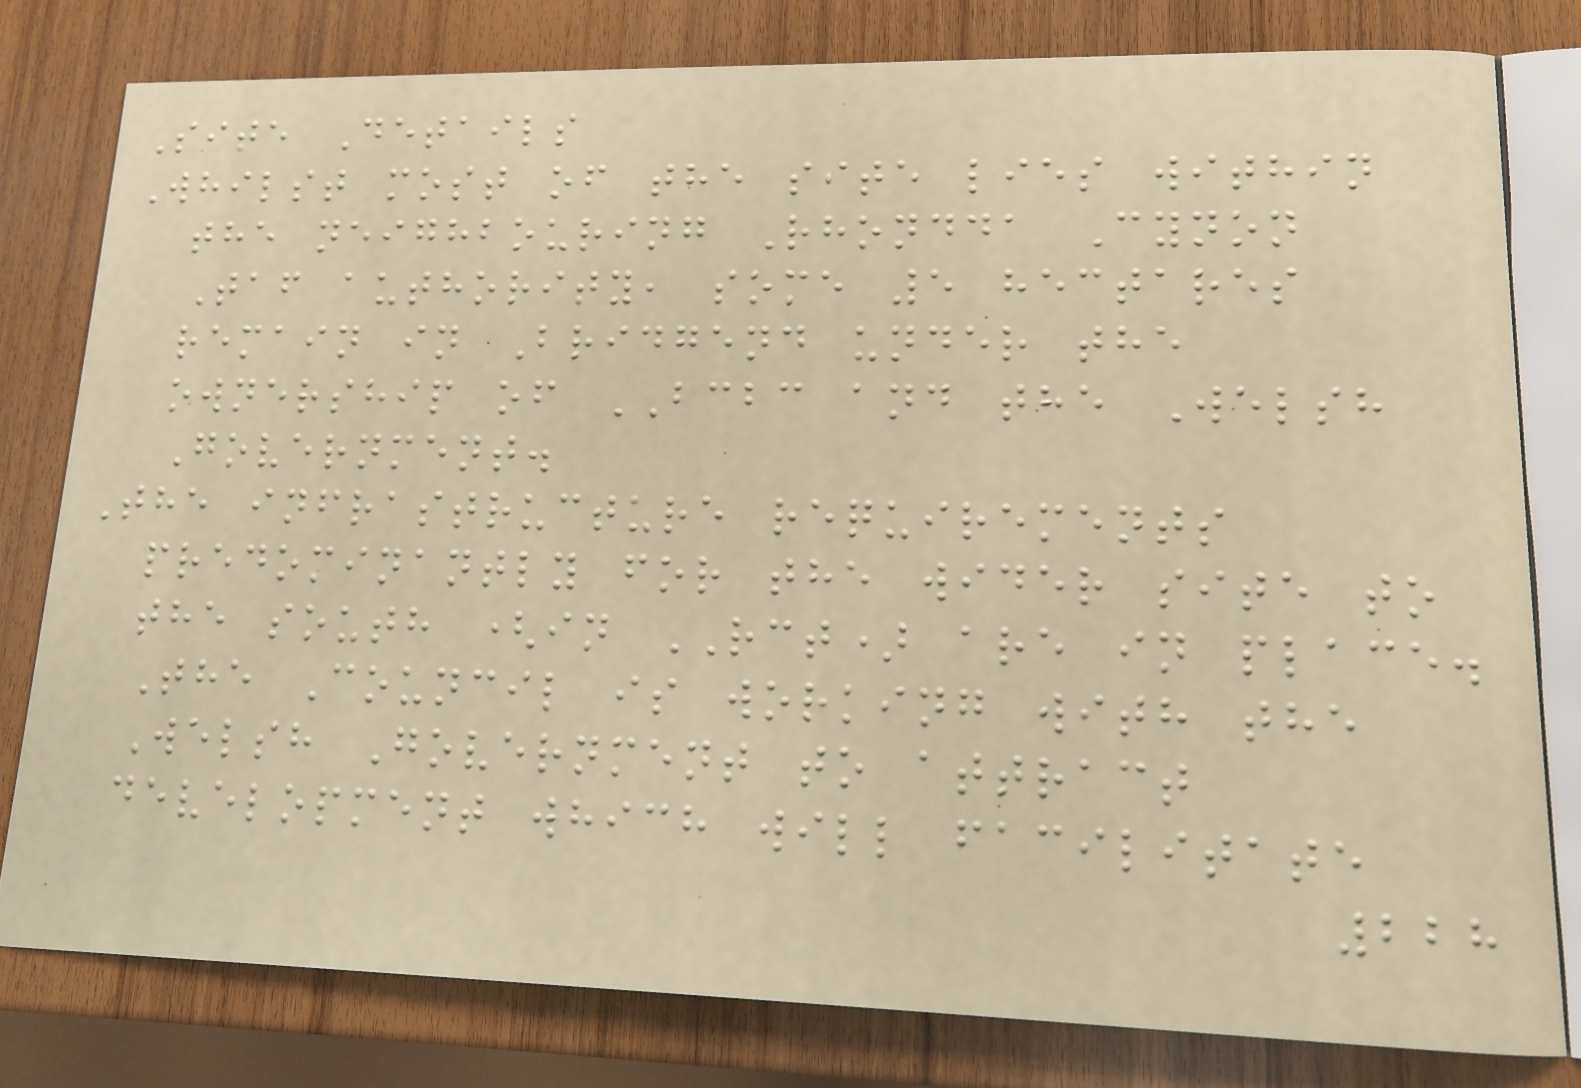Site Details
Whilst most of the site lies within
the neighbouring Rhondda Cynon
Taf authority, some 5 hectares
remain in Bridgend under the
ownership of BCBC and the Welsh
Government.
The infrastructure requirements
predominantly for the wider site to
the south (in RCT) are in place.
The Council is working with the
Welsh Government to attract
development which will facilitate
228
